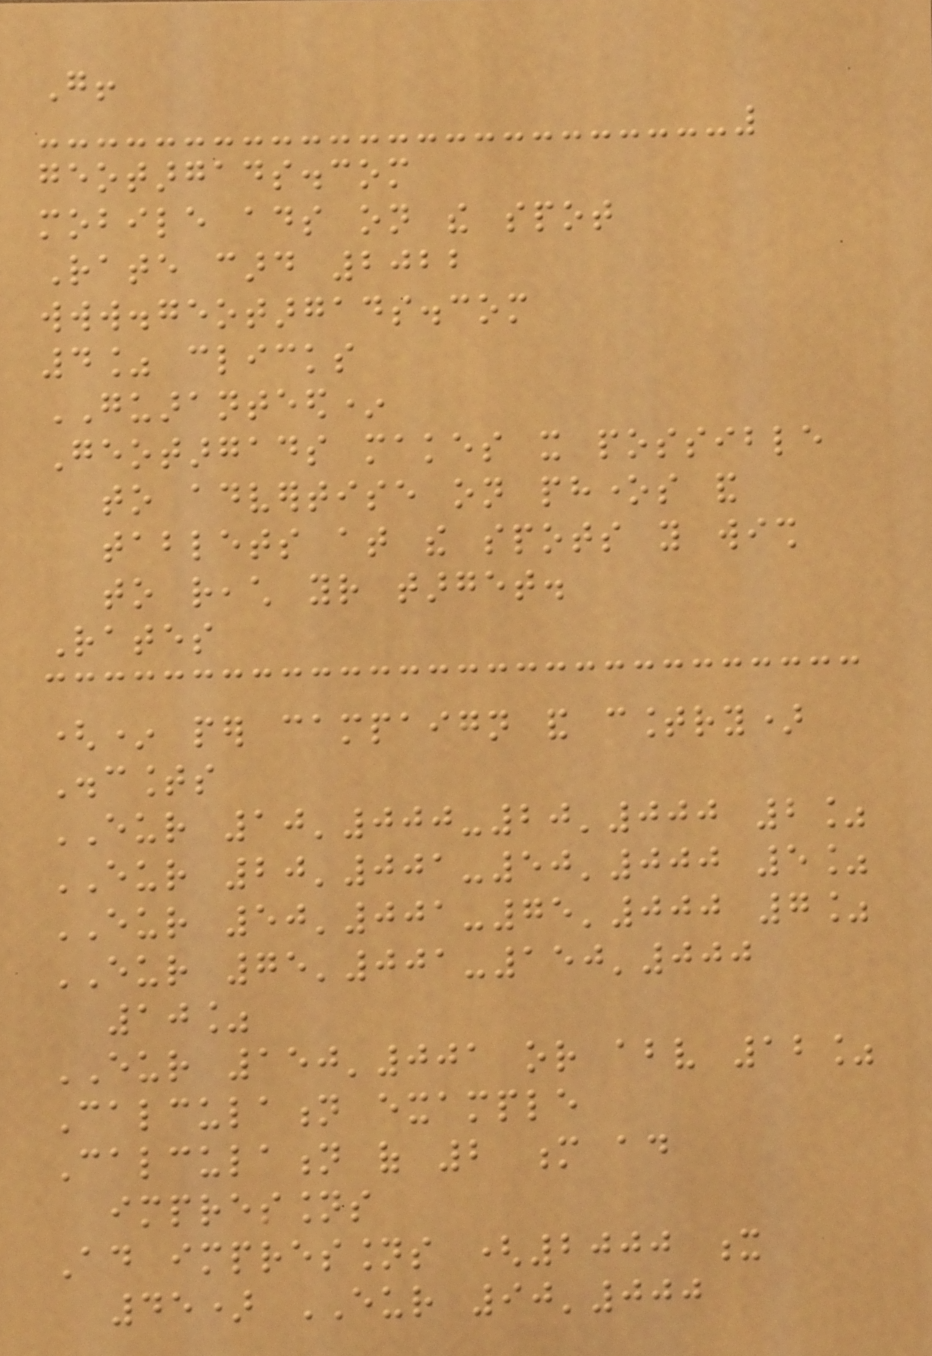Go!
geotargads.com
mobile ads on the spot
Rate card 2022
www.geotargads.com
4% clicks
GUARANTEED*
Geotargads makes it possible
to advertise on phones and
tablets at the spots you wish
to reach your target.
Rates
(* per campaign and country)
Discounts
EUR 10'000-20'000 2%
EUR 20'001-50'000 5%
EUR 50'001-75'000 7%
EUR 75'001-150'000
10%
EUR 150'001 or above 12%
Calculation example
Calculation of 2 m ad
impressions
Ad impressions (2000 x
45) EUR 90'000
